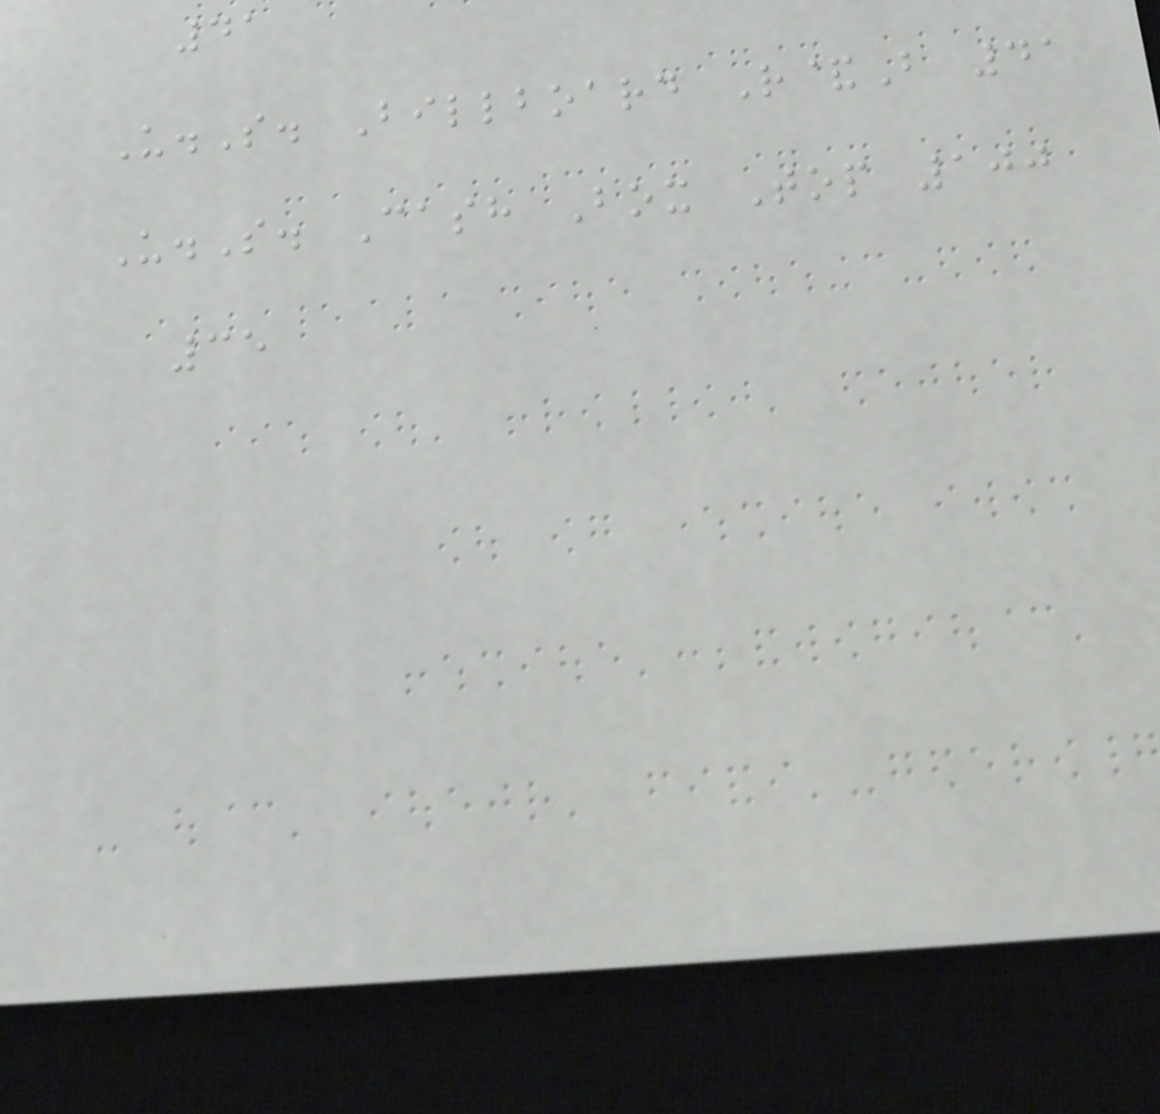41
U.S. Billboard R&B 41
U.S. Cash Box Top 100
35
